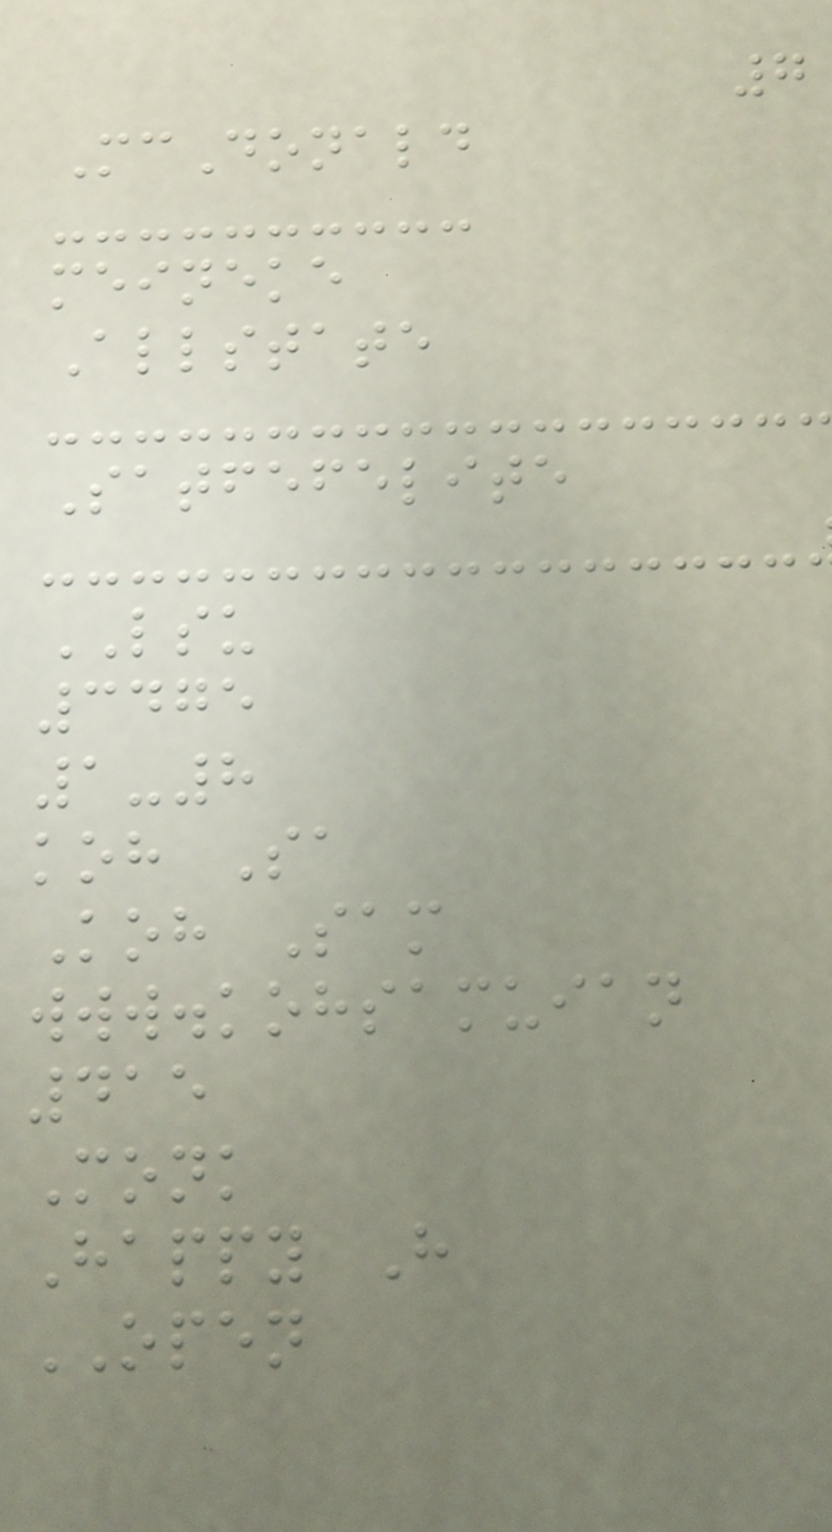7
McDonald
meineke
Allstate
Satfefelite
LSU
3475
1-8
koh Sa
Koh Sam
www.kohsamuian
415
Monk
Happy H
OPEN
